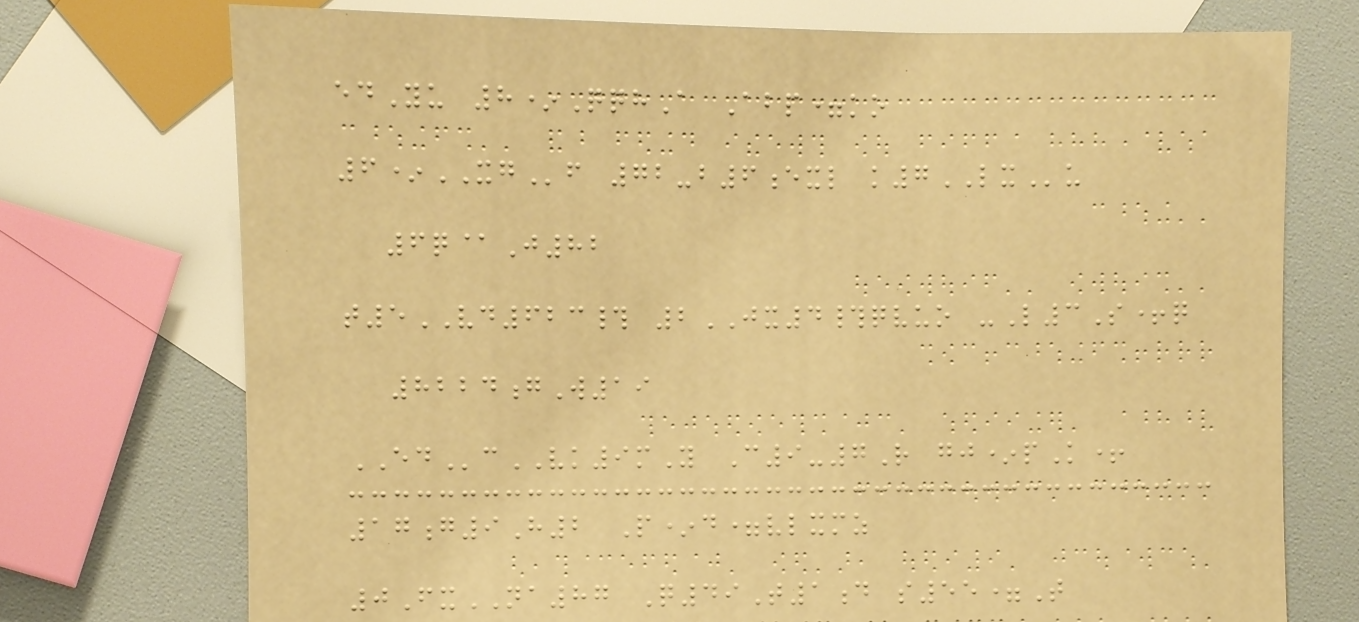edYu 8*QqhA Abp=ko
6*XGf 72-b6exl k7LXu
6q@J82
t5VD623# 2JX4#qvuo -L3S+q
8224gW19
EDcVK9mY C9-7R gj*pK+
17g9H2 P*d=vlxmz
0FxNA87 Q49T1d s55=T
